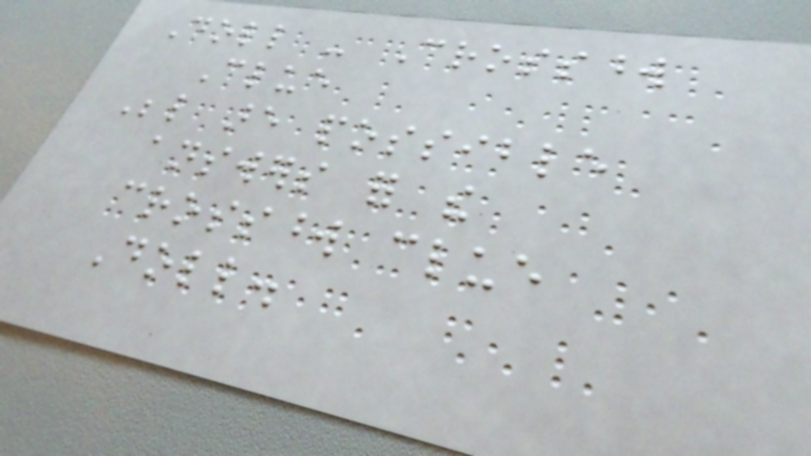Doll - Crossword
Clue
Below are possible
answers for the
crossword clue
Doll.
